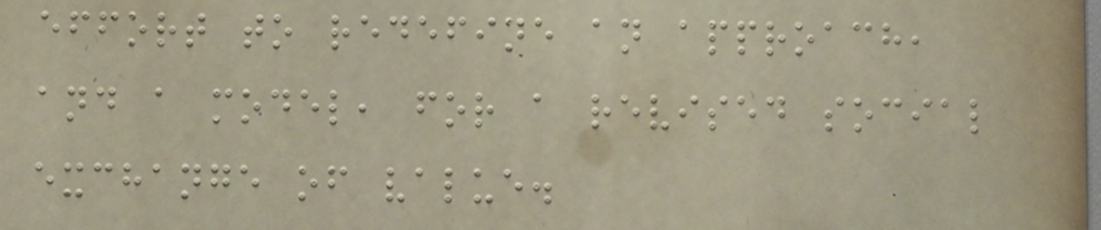effort to redefine an approach,
and a model, for a revised social
exchange of value.
